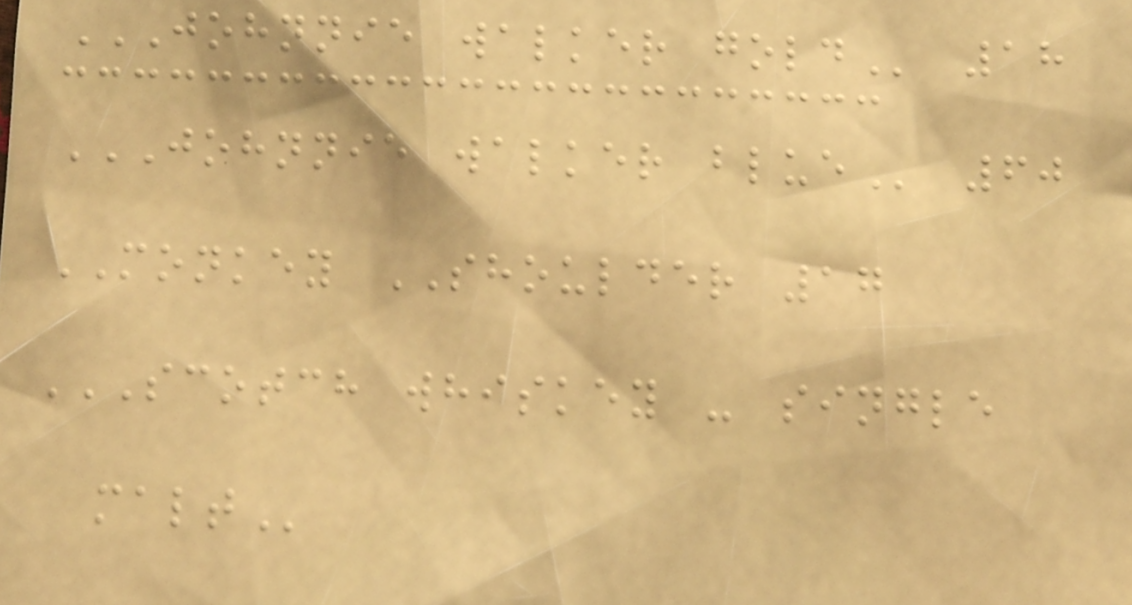JOHNNIE WALKER GOLD 18
JOHNNIE WALKER BLUE 60
MONKEY SHOULDER 17
SCOTCH WHISKEY - SINGLE
MALT
